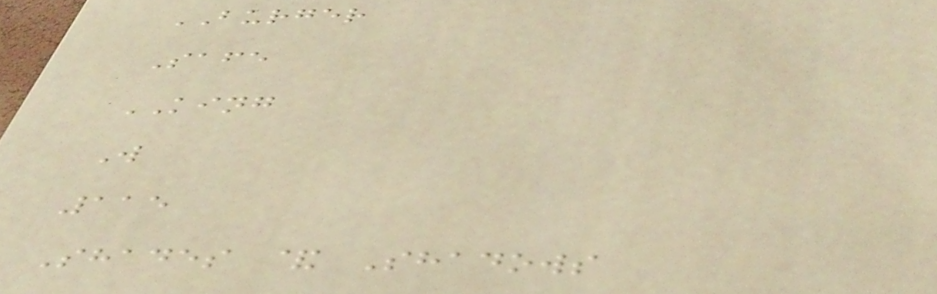BURGER
Safe
KING
W
115
Shades & Shadows
